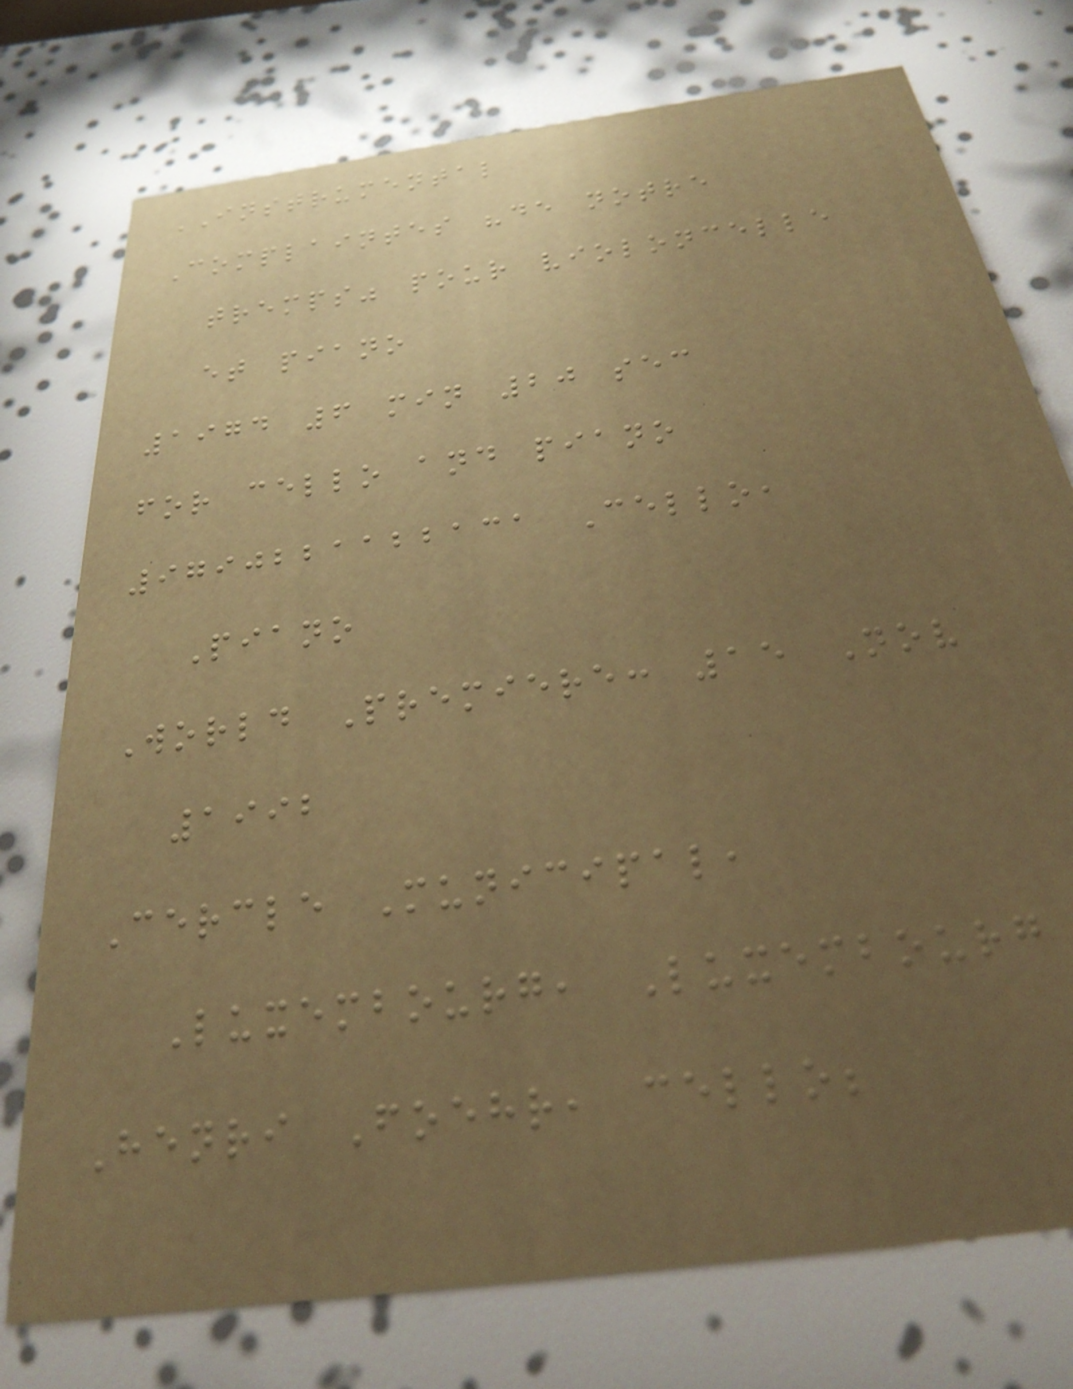INSTRUMENTAL
Complaintes "de notre
tremps" pour violoncelle
et piano
1974 6 min 20 sec
for cello and piano
9790221122131 Cello,
Piano
World Premiere: 15 Nov
1992
Cercle Municipal,
Luxembourg, Luxembourg
Henri Foehr, cello;
